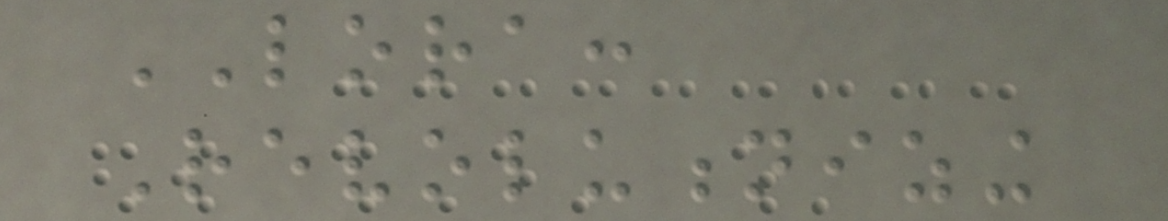LORA:
Revolutionizing
